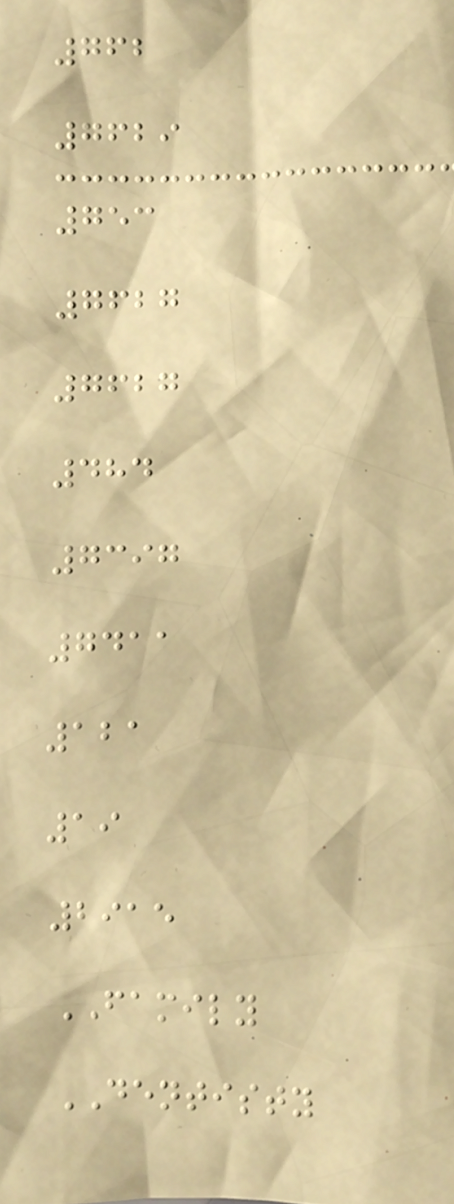762
7629
753
7627
7627
484
7397
7411
121
19
2915
FAMILY
DENTISTY
